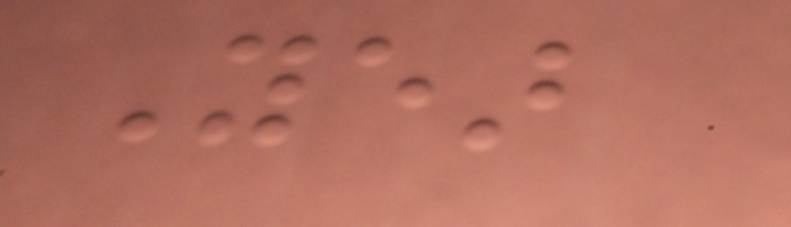Year
